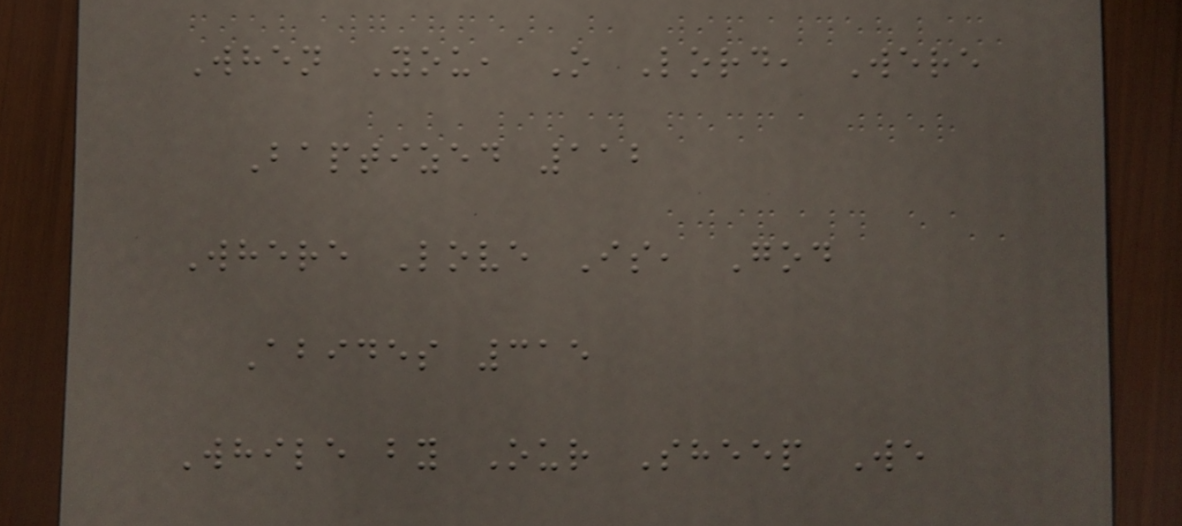When You, O Lord, Were
Baptized 112
Where Love Is, God
Abides 315
While by Our Sheep We
